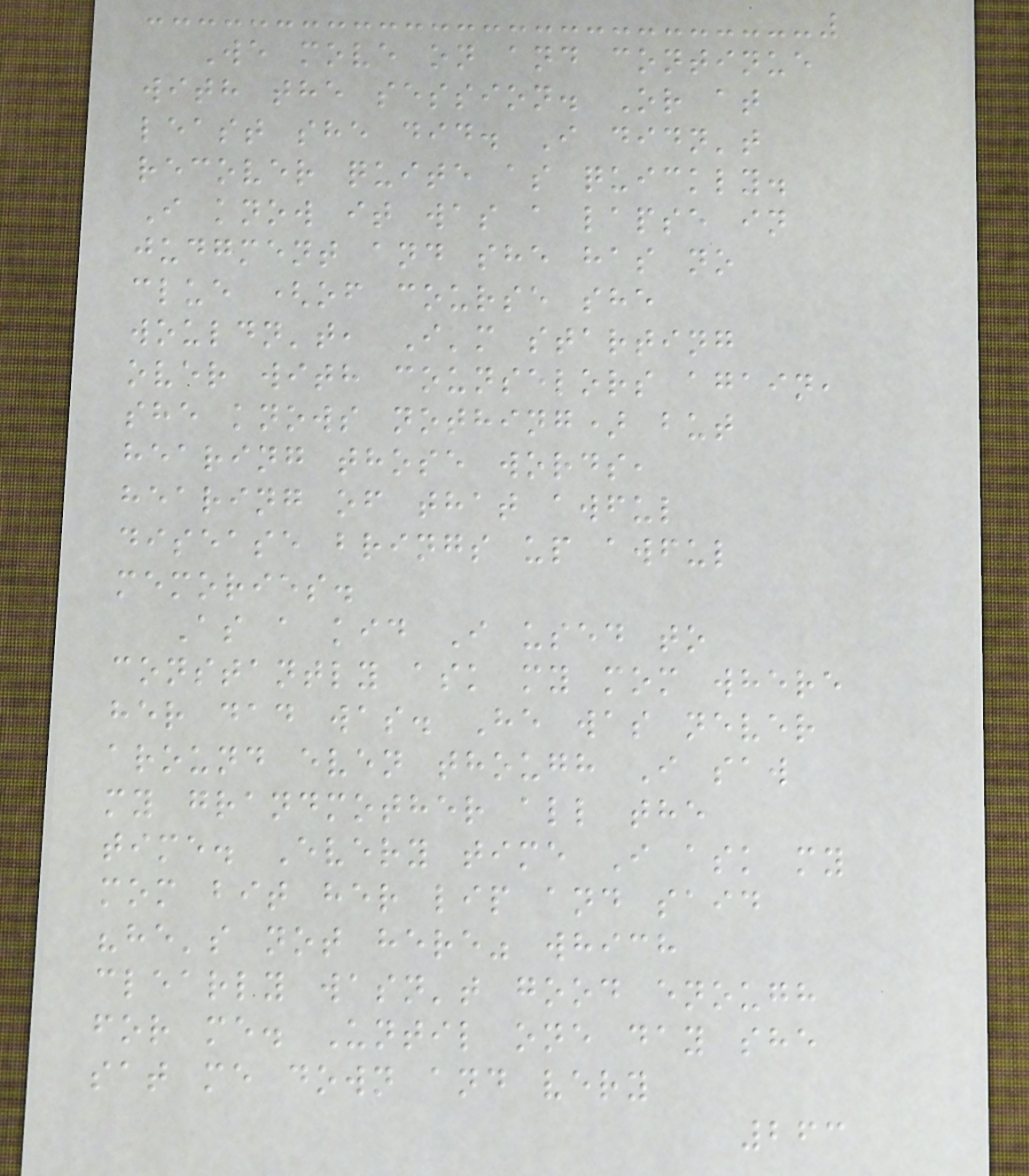We move on and continue
with the session. Or at
least she did. I didn't
recover quite as quickly.
I know it was a lapse in
judgment and she has no
clue (of course she
wouldn't, I'm starting
over with counselors again,
she knows nothing) but
hearing those words,
hearing of that awful
disease brings up awful
memories.
As a kid I used to
constantly ask my mom where
her dad was. He was never
around even though I saw
my grandmother all the
time. Every time I ask my
mom bit her lip and said
"he's not here" which
clearly wasn't good enough
for me. Until one day she
sat me down and very
263
